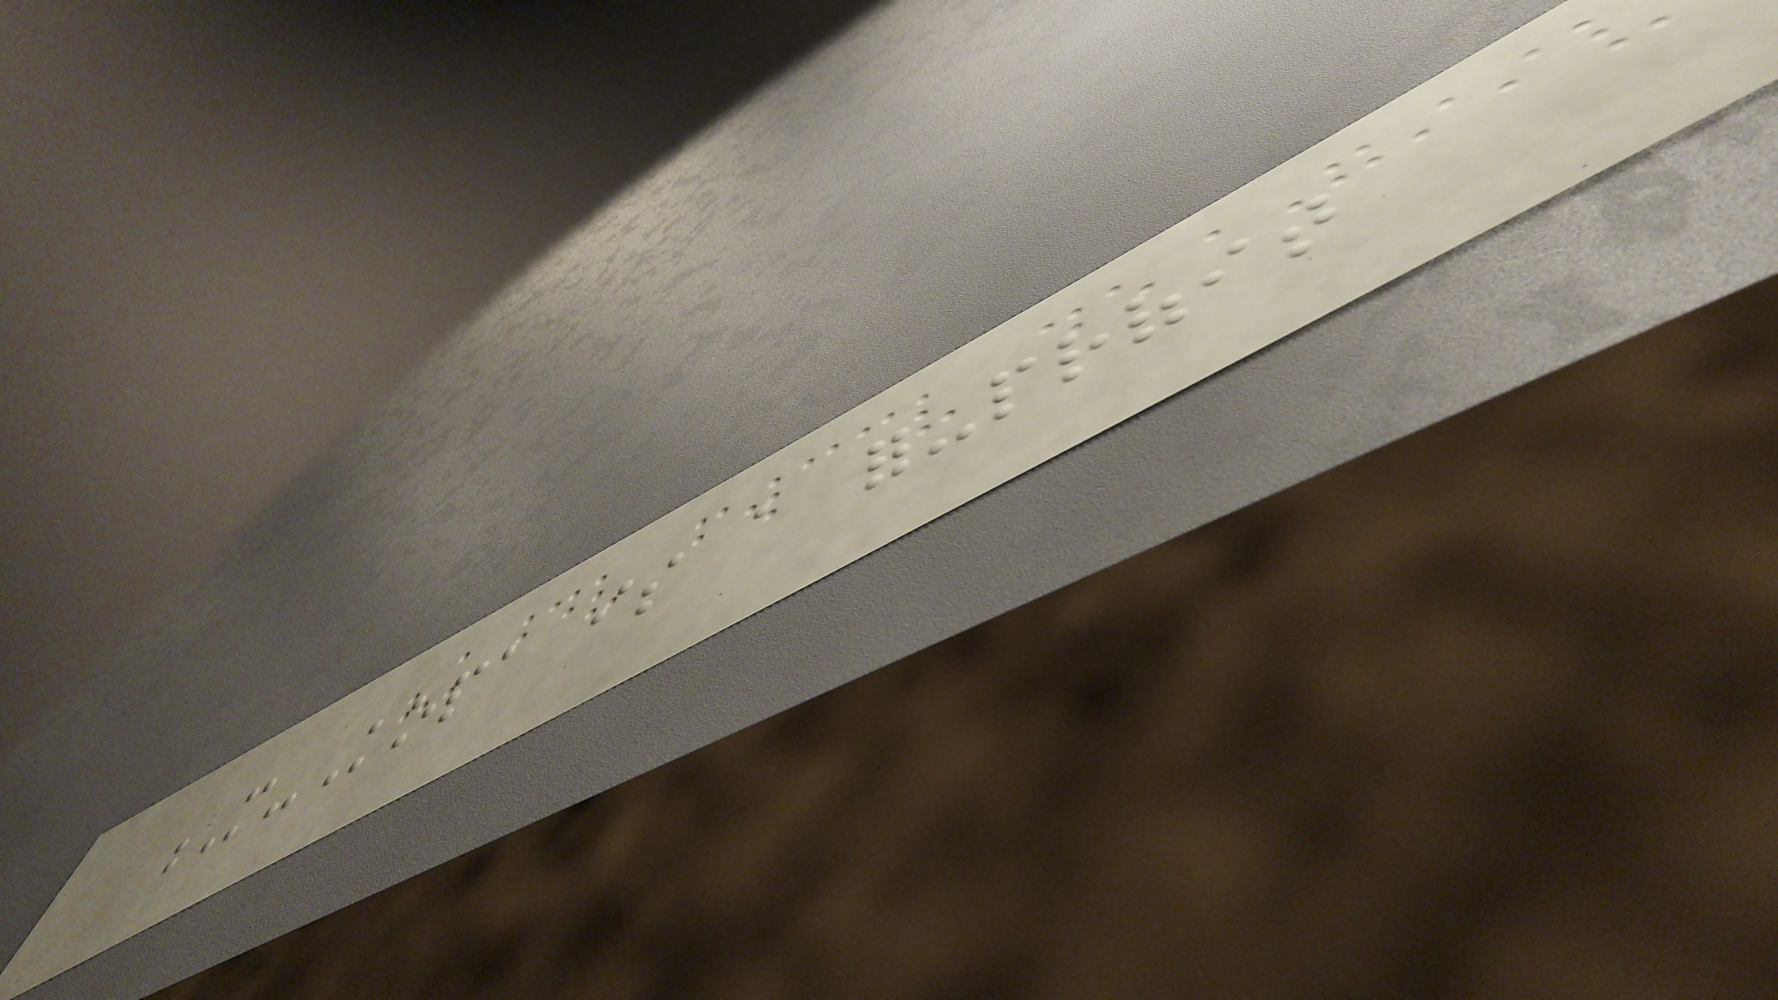M-Kopa is a for-profit
